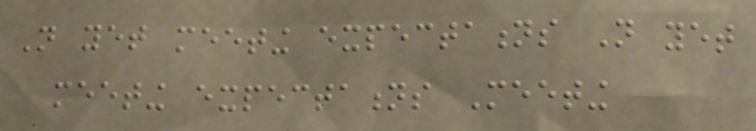Not yet meeting expectations Not yet
meeting expectations Meeting
